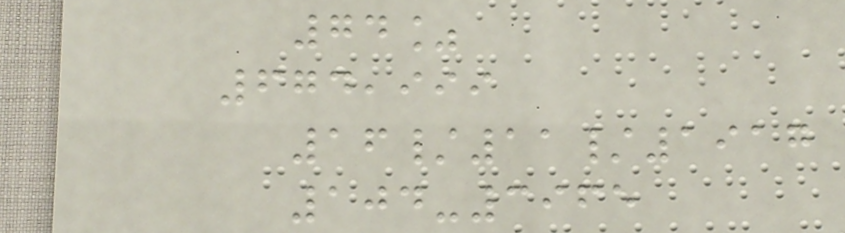74%
674,999
16/11/1917
104-3965
